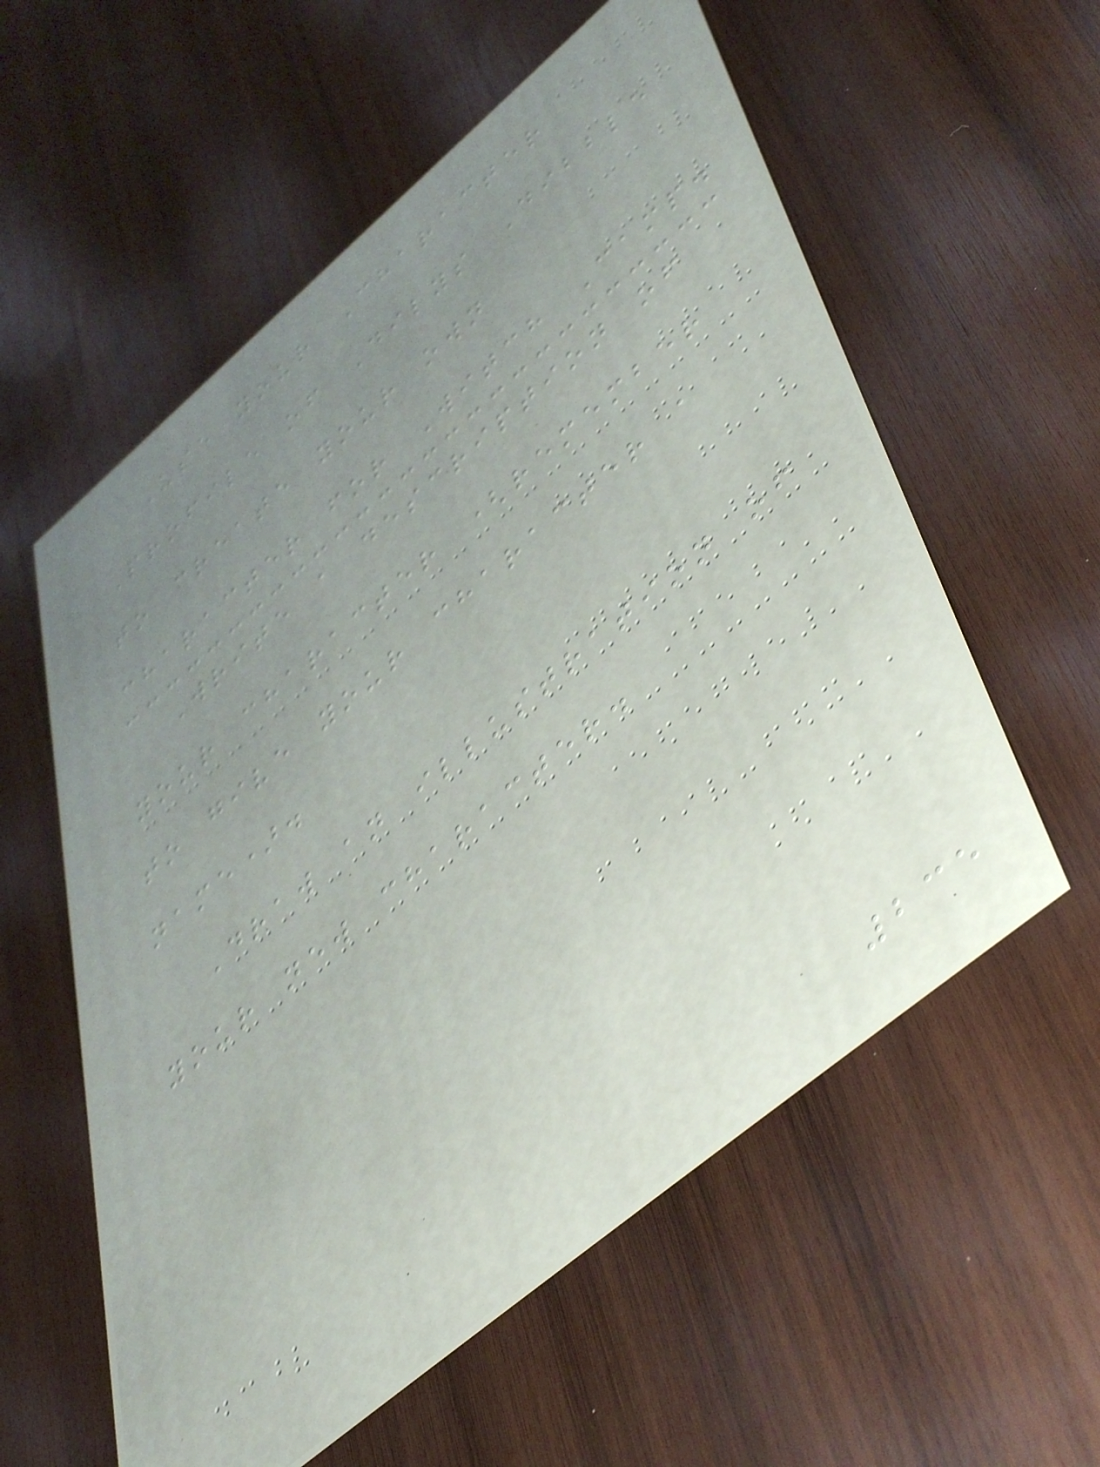Use your Character
Profile of Dilys Dibble
to create your own
character for Witch Camp.
Write a description of
your character (remember
to give your character a
name).
Draw an illustration of
your new character.
235
